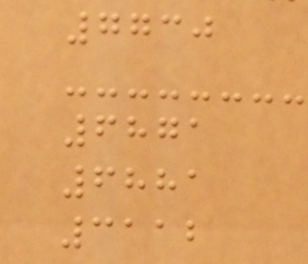7730
6871
6881
3112
